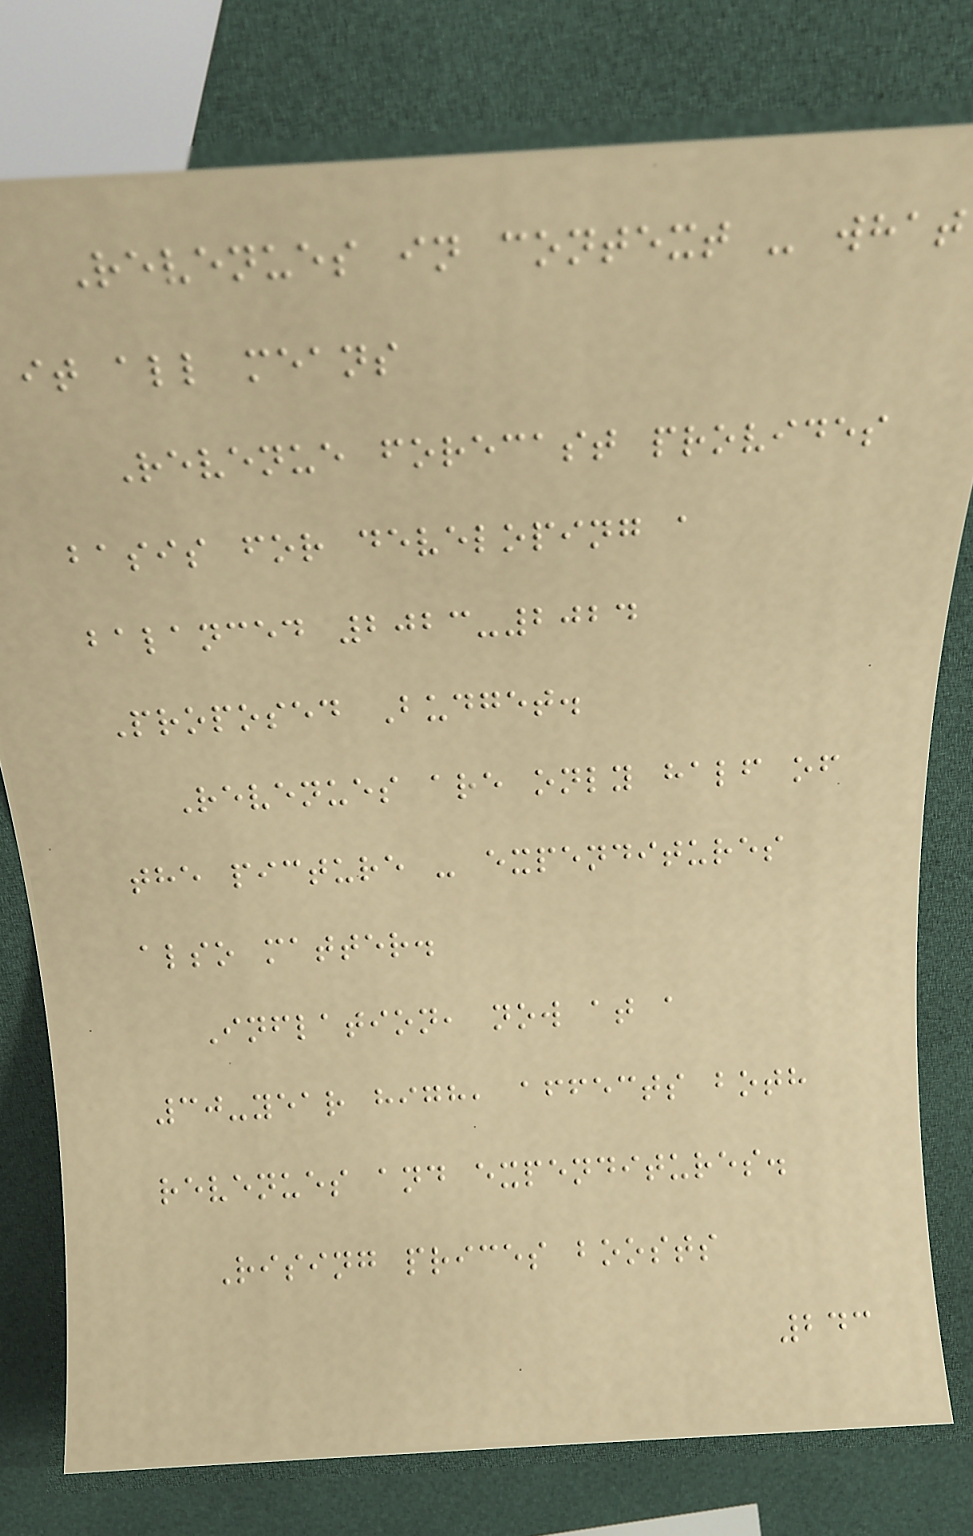Revenues in context - what
it all means
Revenue forecast provides
basis for developing a
balanced 2023-2024
Proposed Budget.
Revenues are only half of
the picture - expenditures
also matter.
Inflation, now at a
30-year high, affects both
revenues and expenditures.
Rising prices boosts
243
